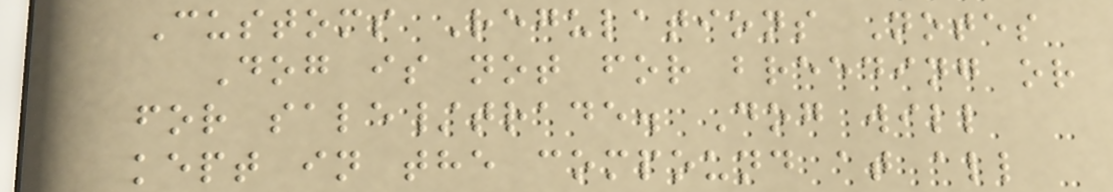Customs Regulations Notes
Dog is not for breeding or
for sale/trade. Dog will
kept in the compound at all
